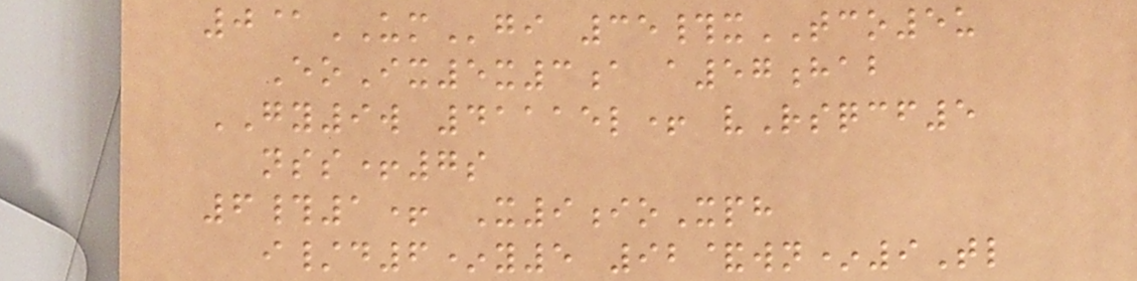0@UMgi 35#xTCO5u
EoIx5x3a a57hab
GY9w 41115l+ vRsqcf5
nss+7s
6#1+ X9ioXph
i/d6*y5 92&wn*9Tl
